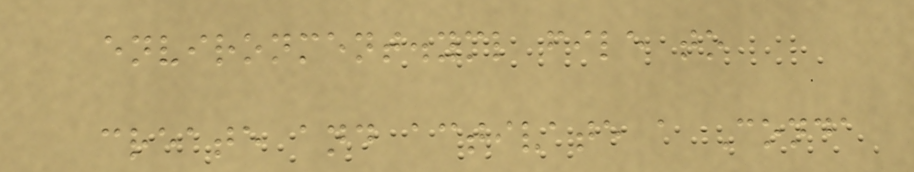environment.yml file to
create and activate a Conda
